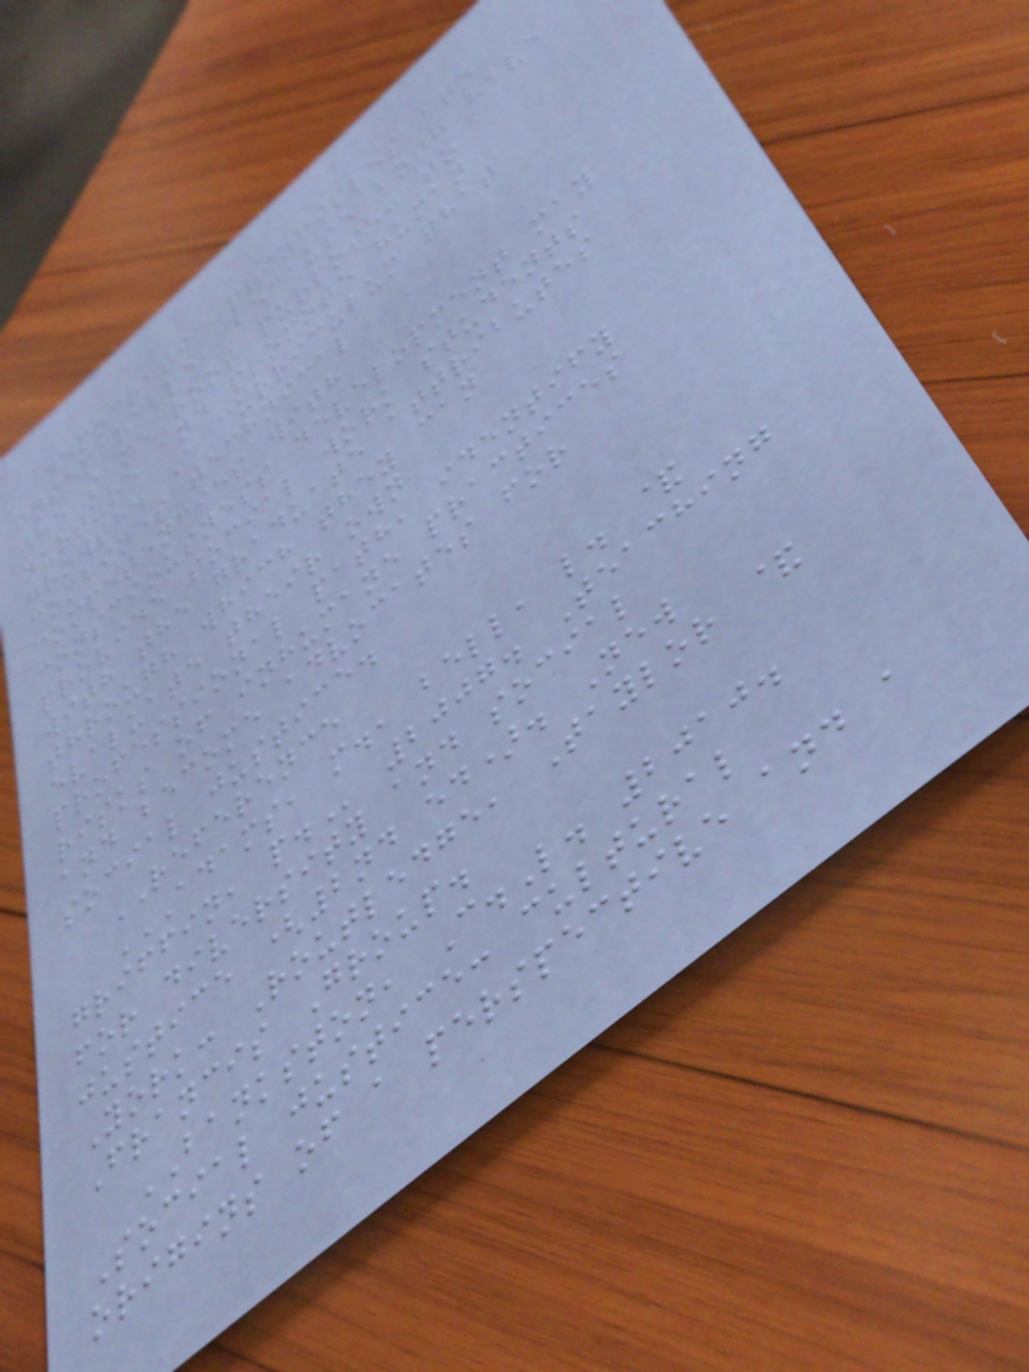democratic principles are
inseparable, because both have
the same root purpose: to
nurture and promote human
growth. A curriculum that
combines technical
competencies with
consciousness development may
provide social work students
with the graduate attributes
through which they can
evaluate their own
professional path, identify
risks of inhumane practices
and become advocates for
social justice.
REFERENCE
ADAMS, M., BELL, L. &
GRIFFIN, P. 2007. Teaching
for diversity and social
justice (2nd ed). New
York: Routledge, Taylor &
Francis Group.
BANKSTON, C.L. 2010.
Social justice: cultural
origins of a perspective and a
